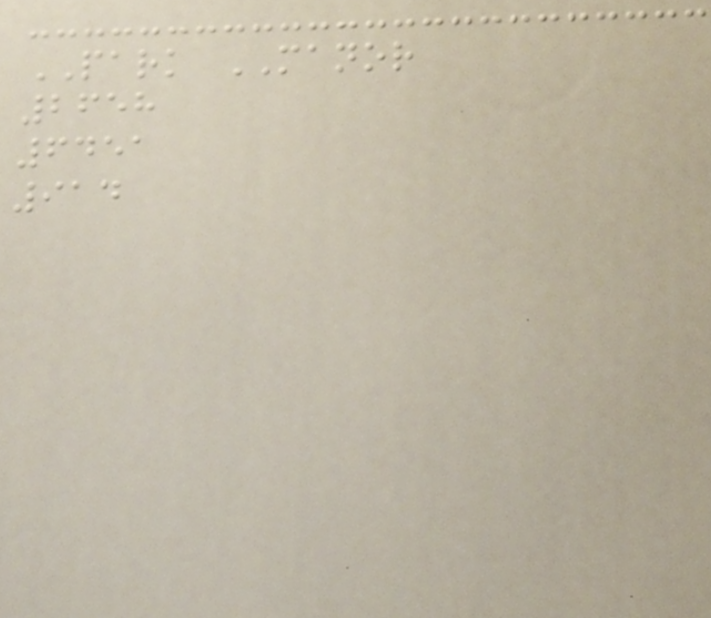PARK MANOR
2658
6451
914
